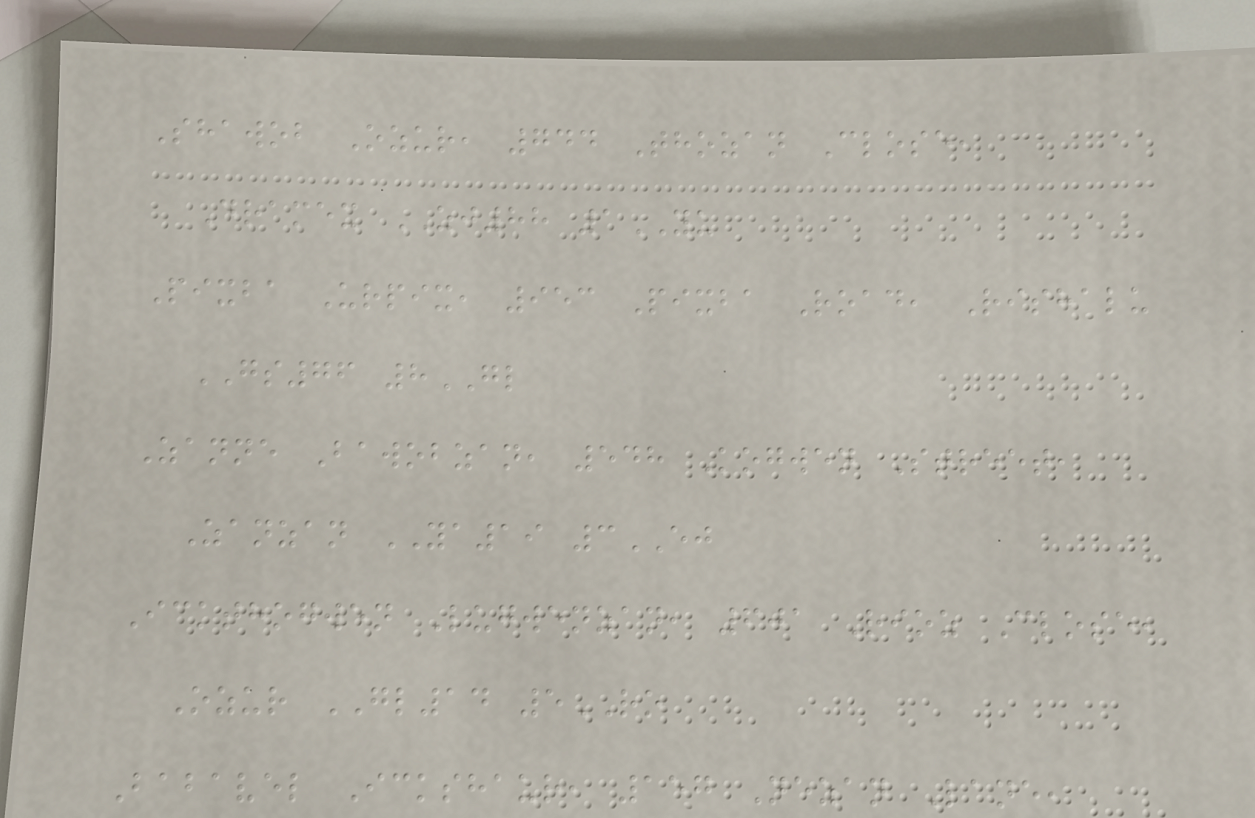Shawob Ozur, 744 Thozan Close,
Dramex ZJ88 1YU
Pixba Urpix, 953 Pixba Road, Rishalu
GS76 8GL
Zanne Bawobzan, 548 Kogwen Street,
Zanzan YA19 3EJ
Ickthogwen Lugwenzan, 601 Rioz Close,
Ozur GL14 5RO
Babavel Ickshaur, 157 Nezan Lane,
